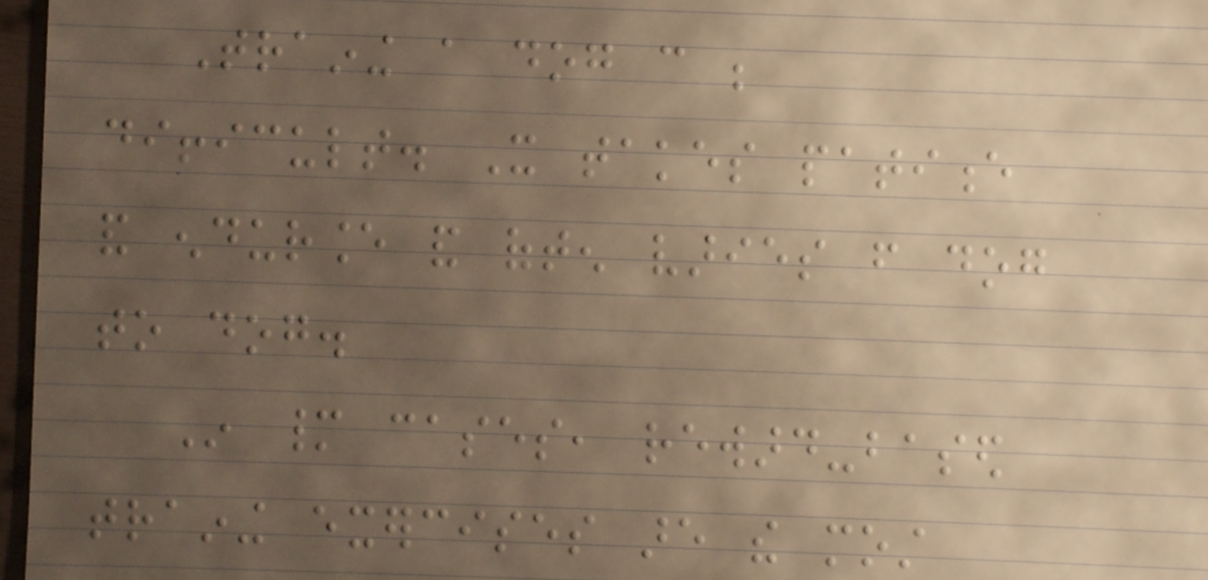Training a dog can be
difficult. It takes patience
and endurance and often varies from dog
to dog.
In many cases, reward-based
training exercises are the most
